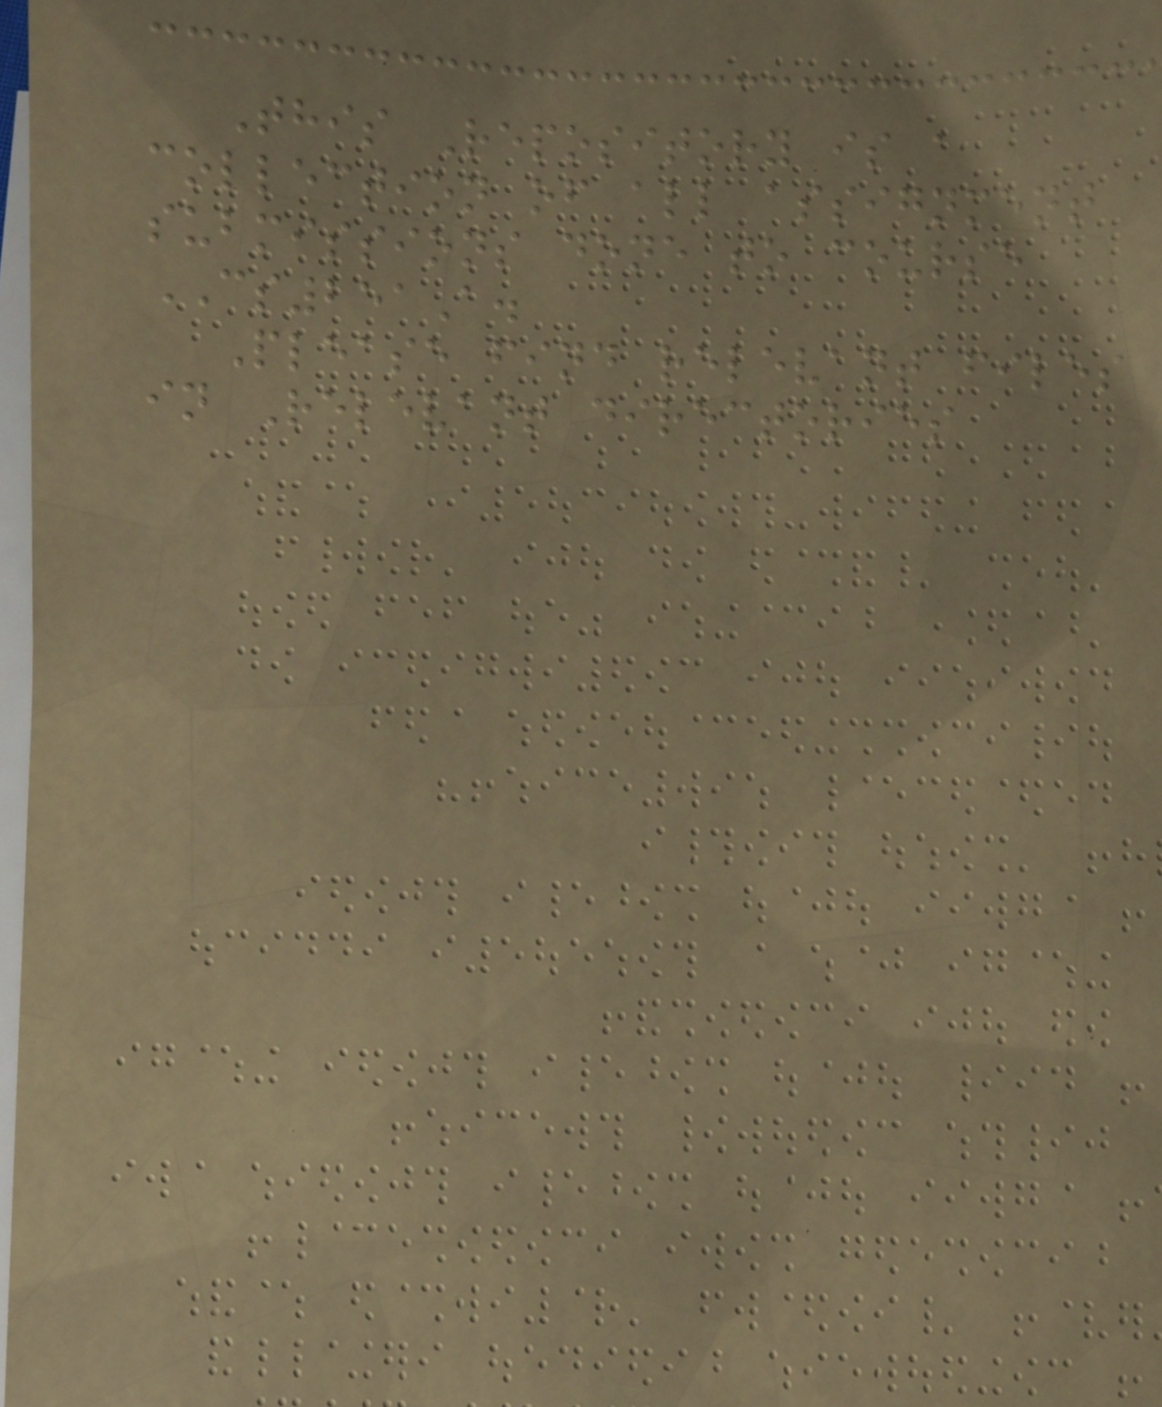This Repository is a
collection of all assignment
submissions done to course
CS251A.
Please find relevant files
in Relevant directories
